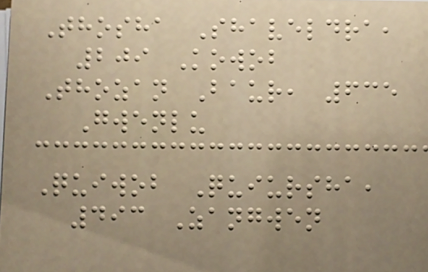Thosha Shaveldra,
209 Kowob
Thozan Baur, 635
Gwenlu
Quiwob Quiursha,
493 Zangwen
